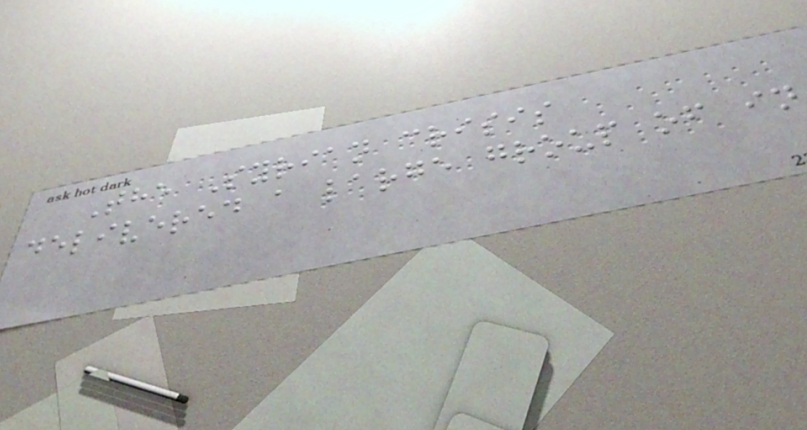The Syrian crisis
delivered a large group of in
